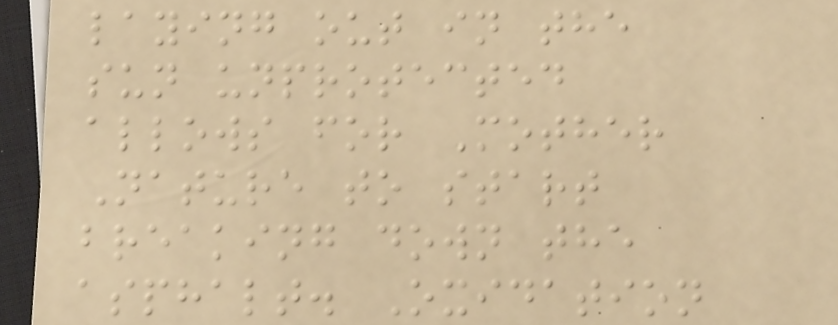laying out in the
sun unprotected
allows for Mother
Nature to start
breaking down the
asphalt. Oxidation
